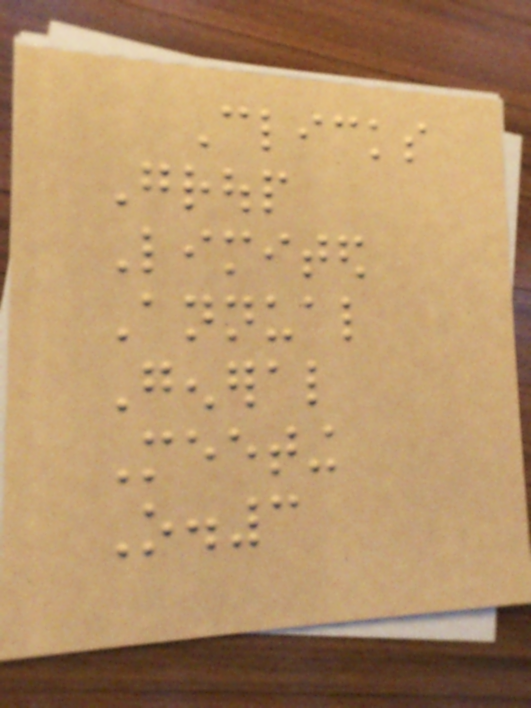Clicks
Group
Limited
Annual
General
Meeting
O.3
